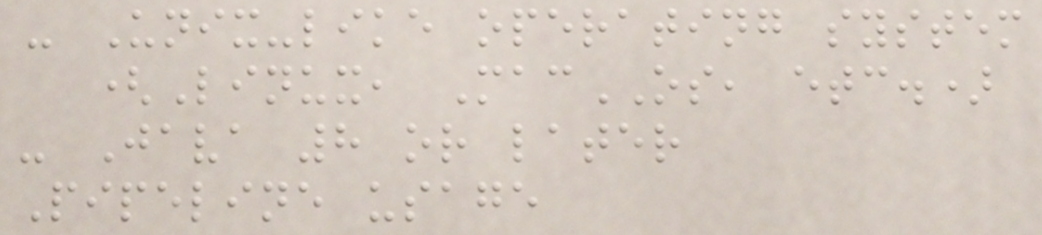- Unix-like operating system
(Linux, MacOS, etc.)
- Java 8 or later
Pipeline usage
